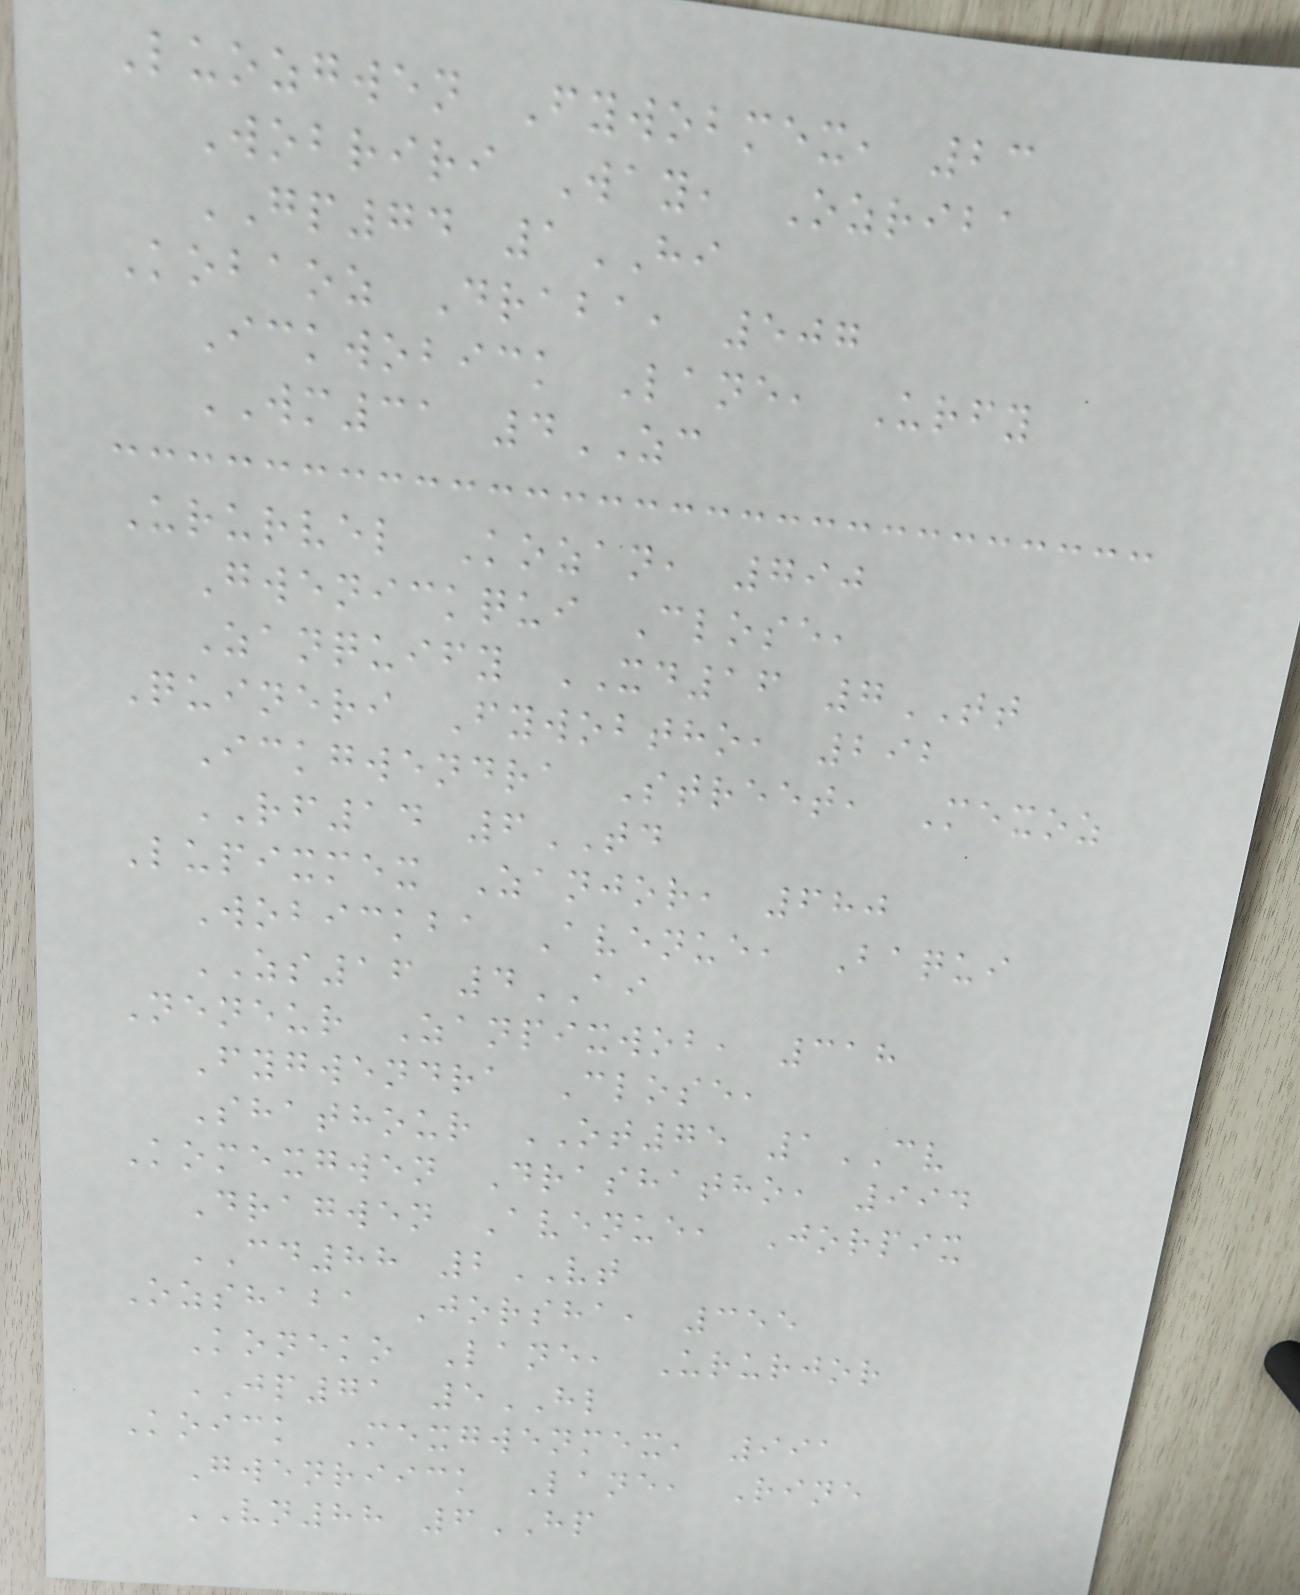Luozgwen Fywobmex, 23
Wobriri Way, Ozriba
GP74 1HI
Kobaoz Draba, 507
Ickwobick Lane, Urfy
WM31 4ZC
Ururvel Kozan, 790
Gwenickqui Close,
Zanquify XD16 7TT
Quineri Fywobtho, 292
Ickgwendra Street, Mexoz
RF14 6TD
Lupixmex Zanjor, 680
Wobickba Avenue, Baqui
ZS16 4AI
Neneur Zanpixwob, 318
Fygwendra Close,
Shathour OT75 1CV
Komexgwen Drashatho, 994
Dragwen Avenue, Jorpix
CD88 2VT
Ozshaba Jorsha, 355
Koneko Lane, Ururjor
JP71 5HL
Koick Mexgwenmex, 991
Gwenriick Lane, Rine
VN88 6HP
